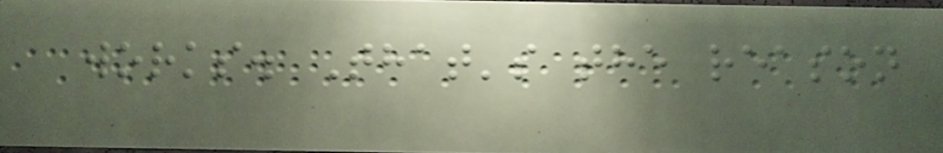works. That's the reason
